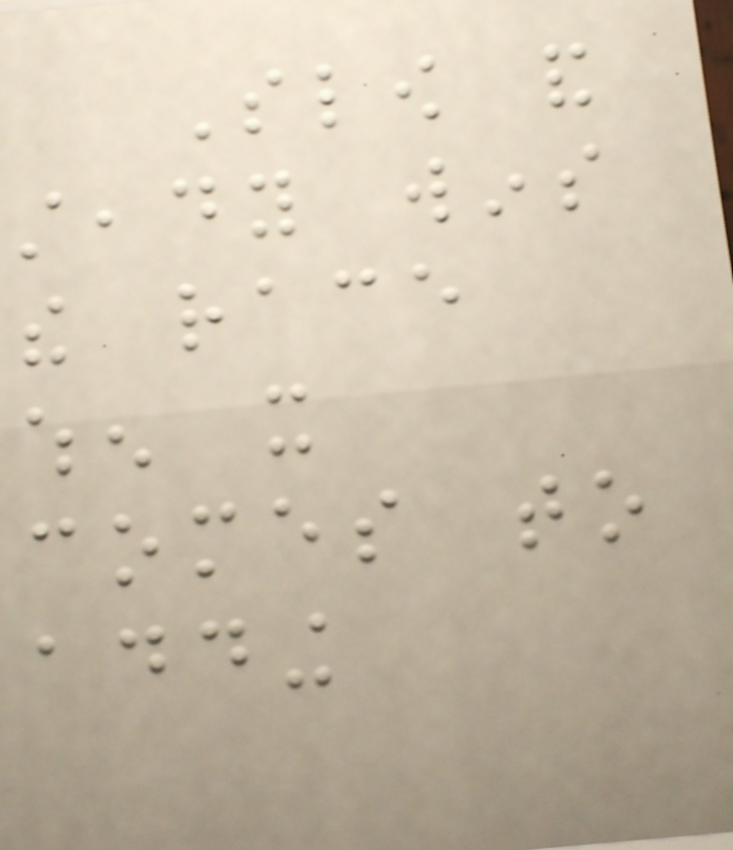Slow and
steady wins
the race
when it
comes to
adding
